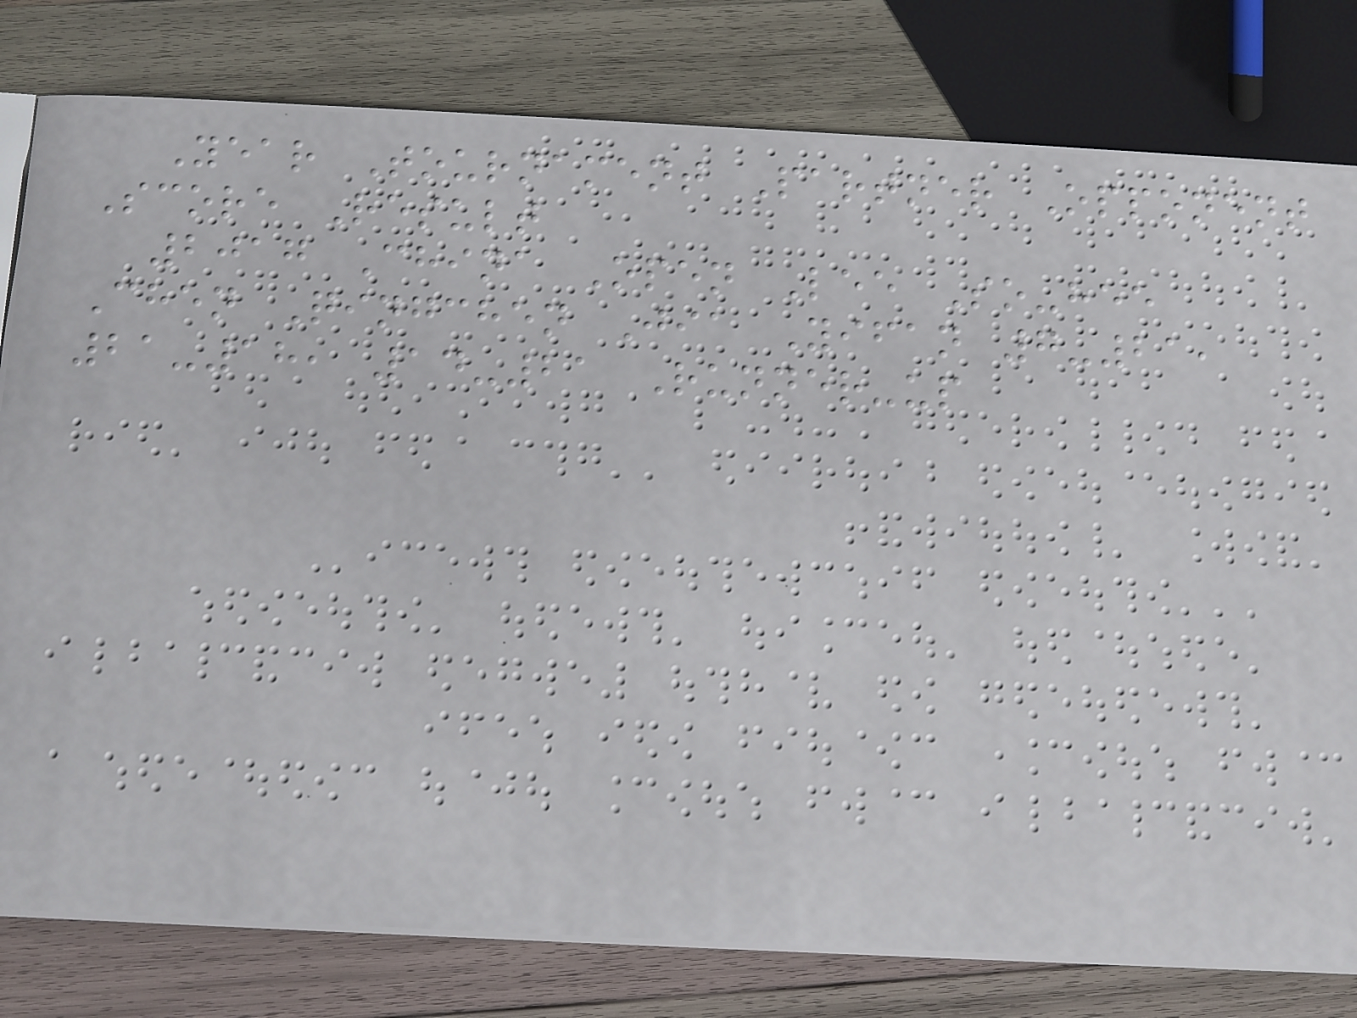Year Tournament Partner Opponent
Score Result
2017 China Open Lee So-hee
Chen Qingchen Jia Yifan 7-21,
21-18, 14-21 Runner-up
